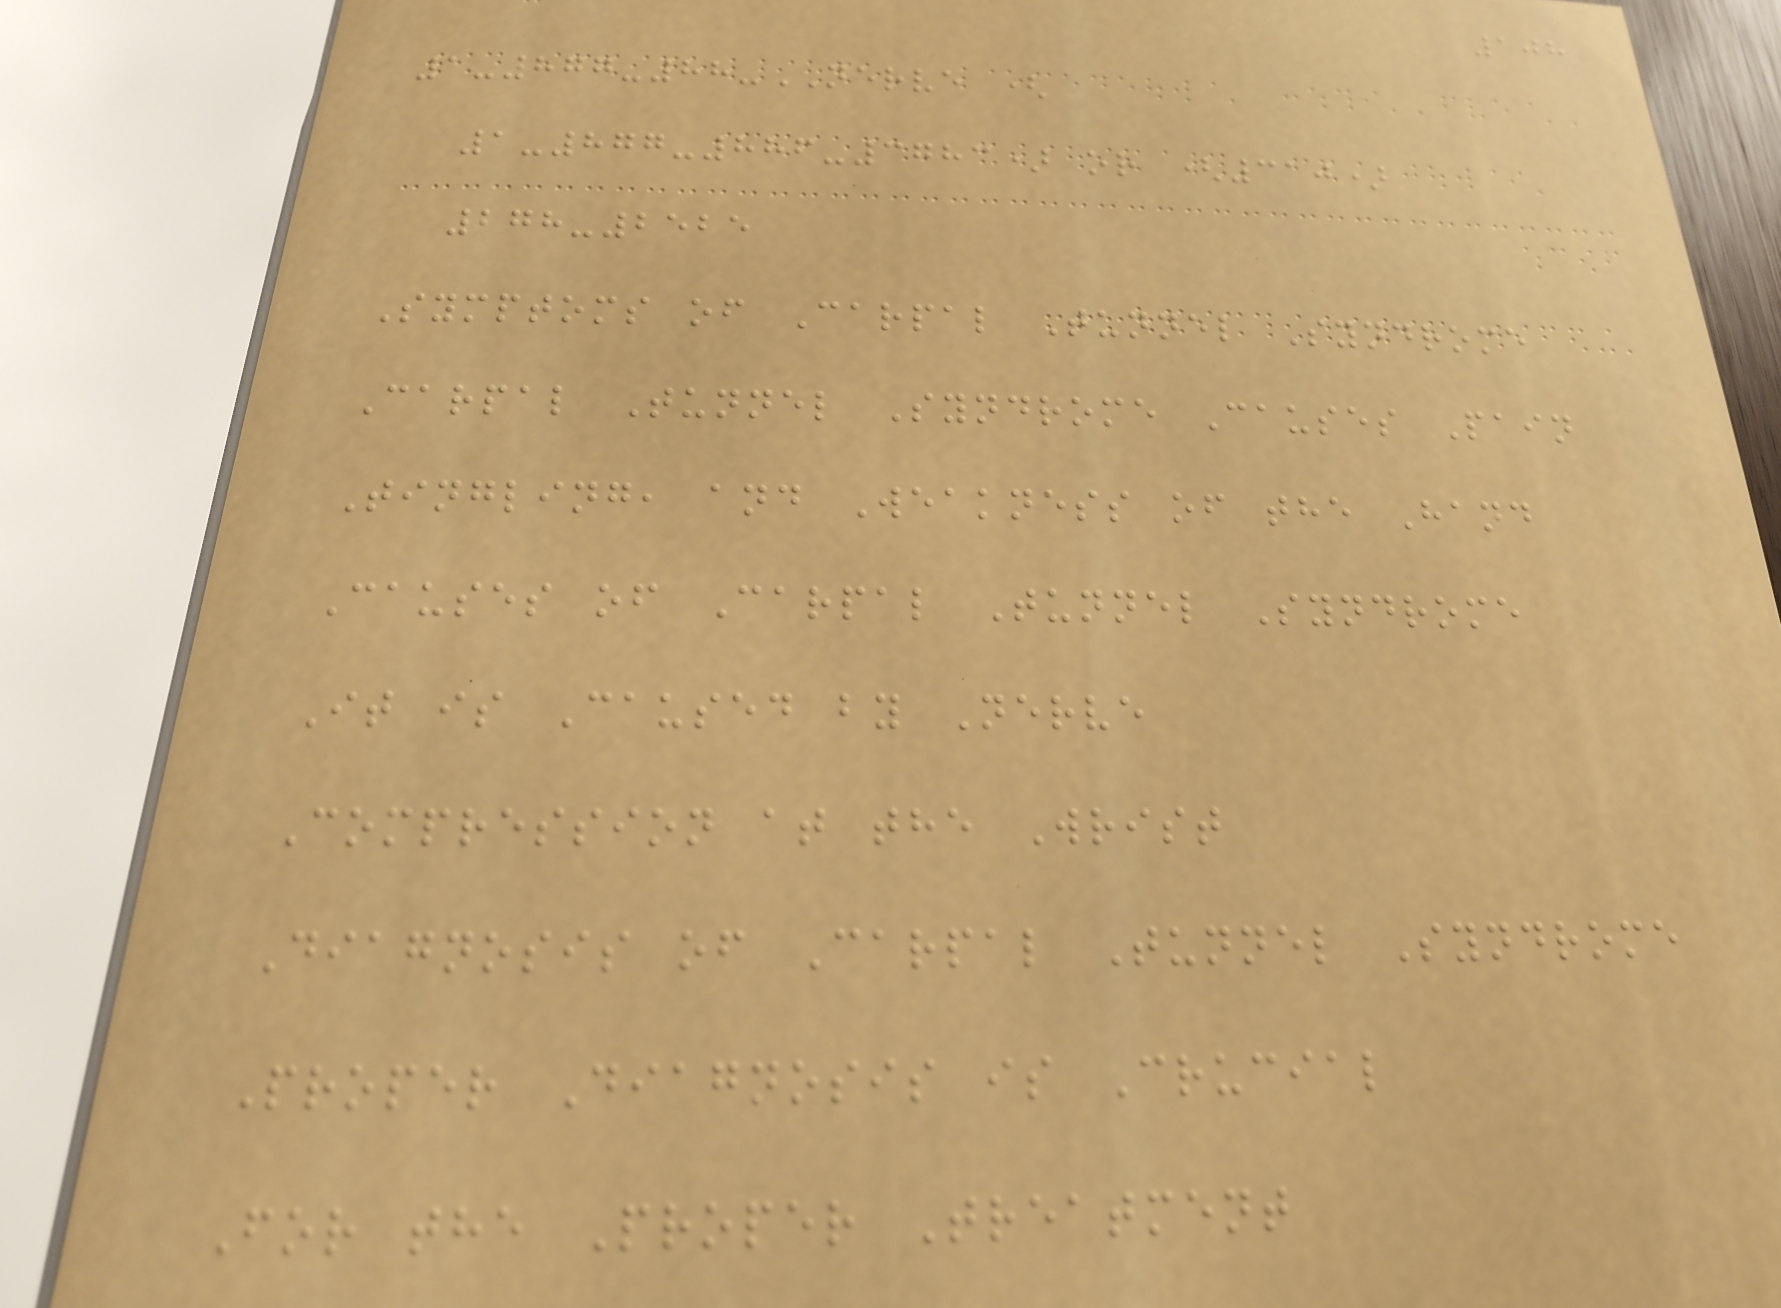108
1-877-88-NERVE (
1-877-886-3783) or (310)
278-2525
Symptoms of Carpal Tunnel Syndrome
Carpal Tunnel Syndrome Causes Pain
Tingling, and Weakness of the Hand
Causes of Carpal Tunnel Syndrome
It is Caused by Nerve
Compression at the Wrist
Diagnosis of Carpal Tunnel Syndrome
Proper Diagnosis is Crucial
For the Proper Treatment
